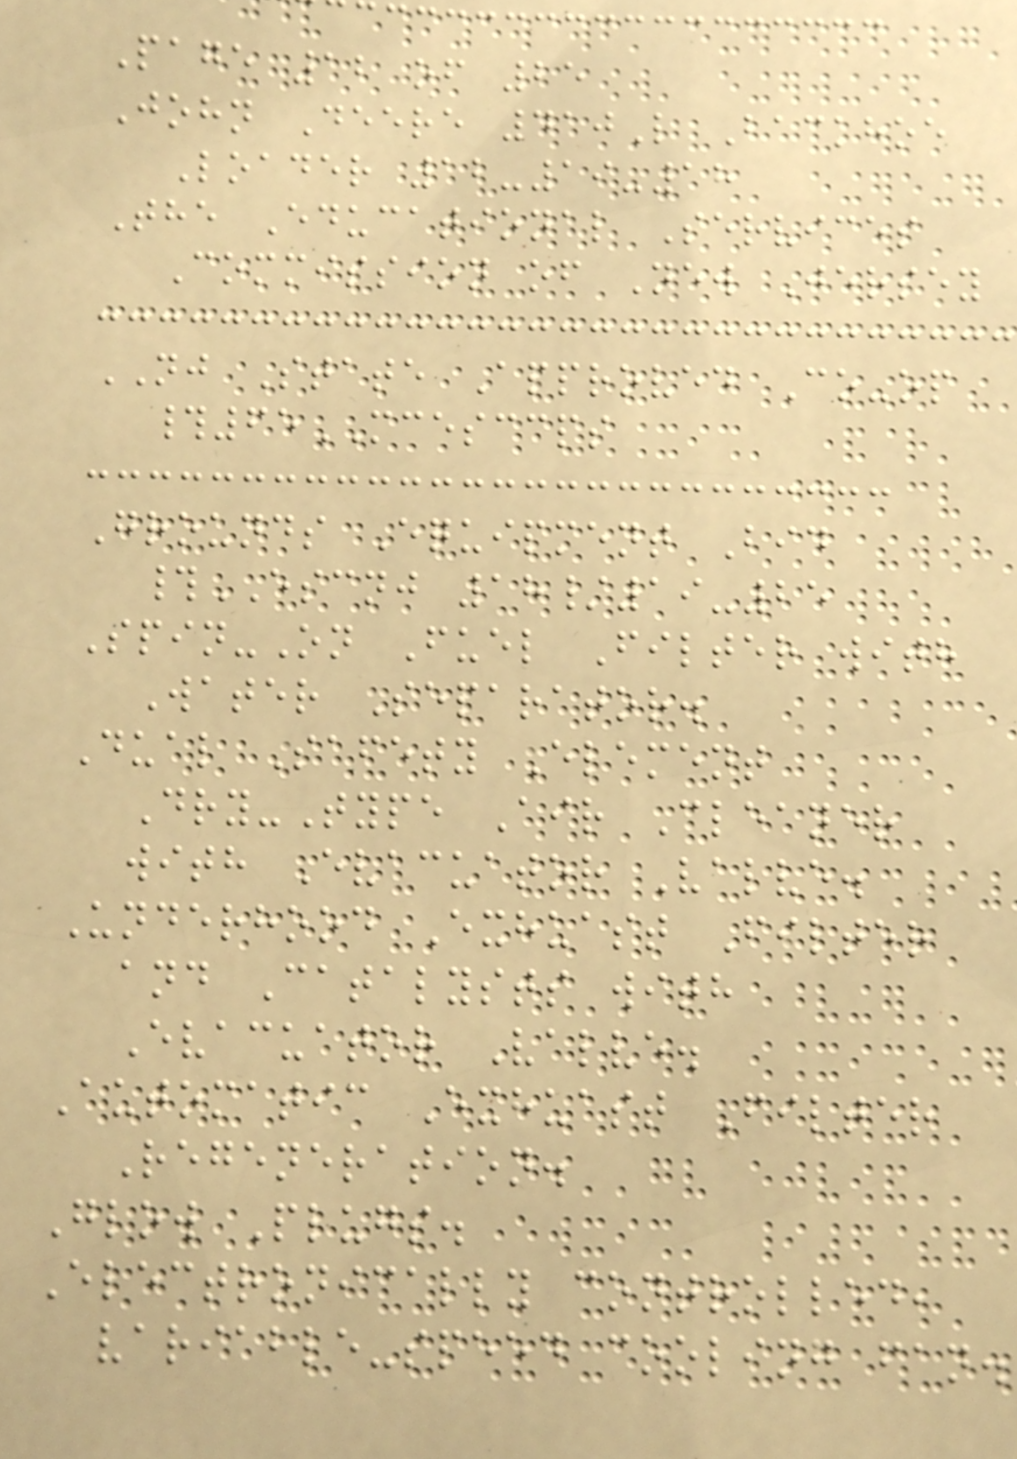Page 12 of 25
John Deere 410L Backhoe
Loader 12-19-18
The Educational Services
Commission of New Jersey
NJ State Approved Co-op
#65MCESCCPS
Grounds Equipment Bid
#ESCNJ 18/19-25
Spin-On Fuel Filter with
Water Separator.
Dual Safety Element
Dry-Type Air Cleaner
with Evacuator Valve.
Underhood Exhuast Filter
and Catalysts with
Evacuator Valve.
Automatic Exhuast Filter
Regeneration.
Glow Plugs.
Electronically controlled,
variable-speed cooling fan.
